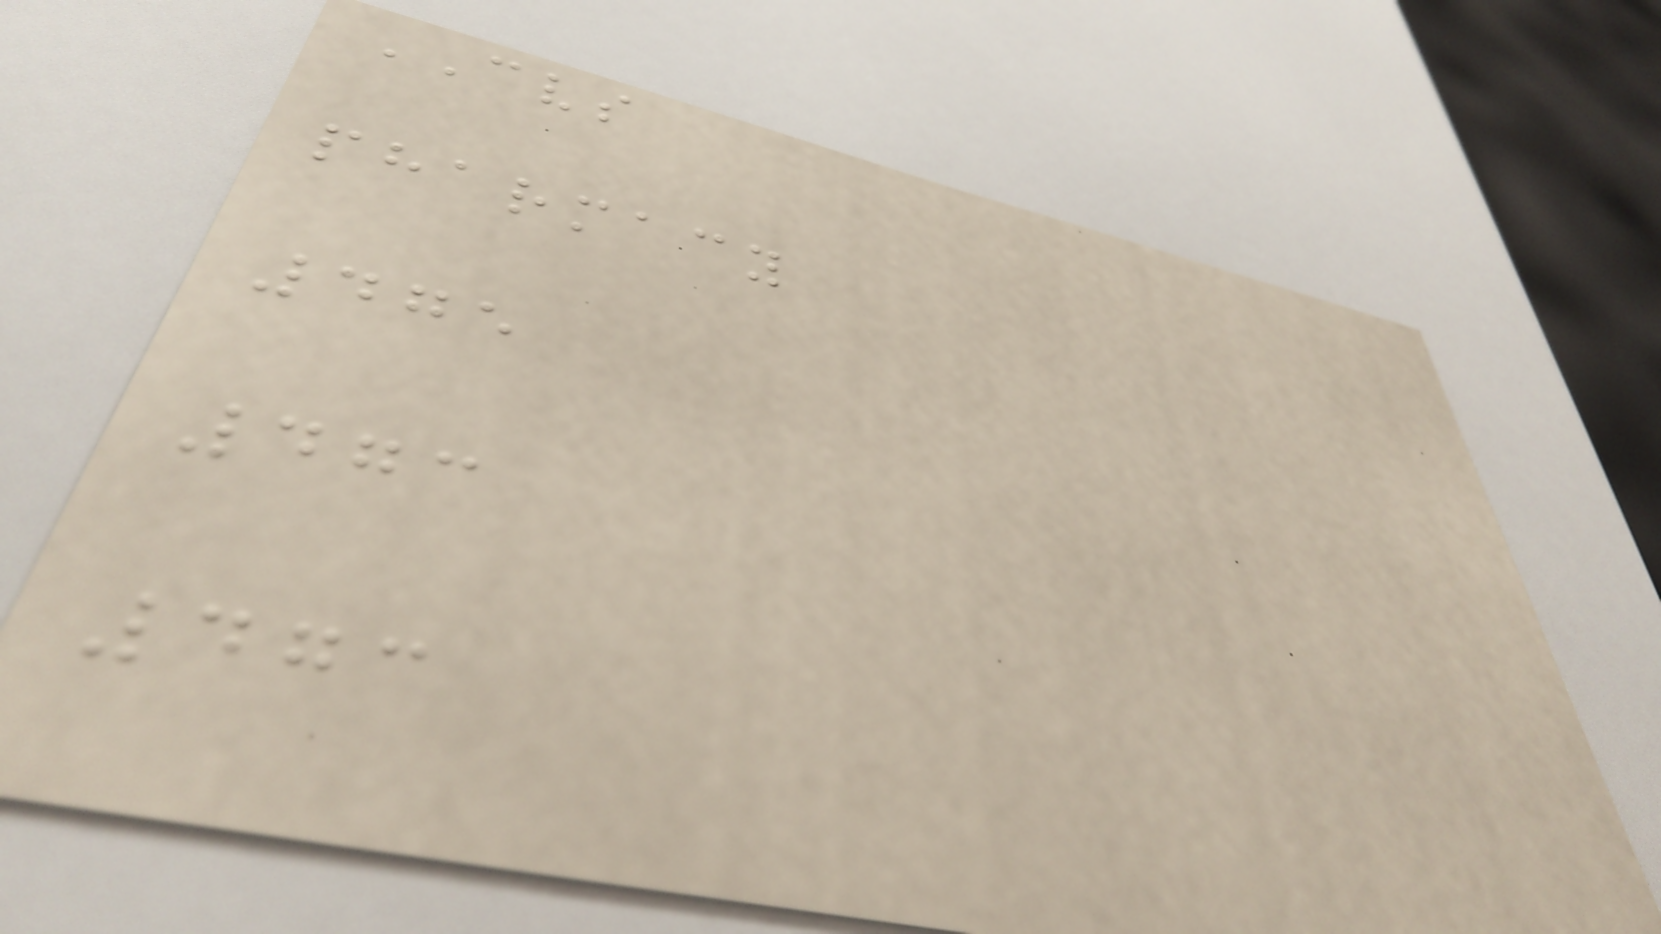CVS
pharmacy
475
473
473
